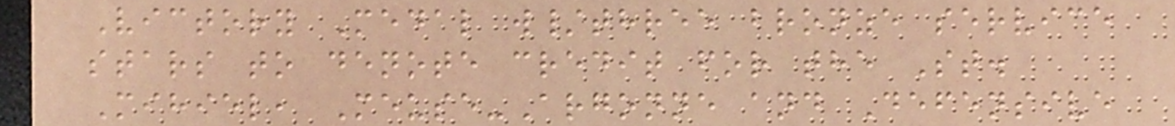Victory Medal w/three bronze service
stars to denote credit for the St.
Mihiel, Meuse-Argonne and Defensive
